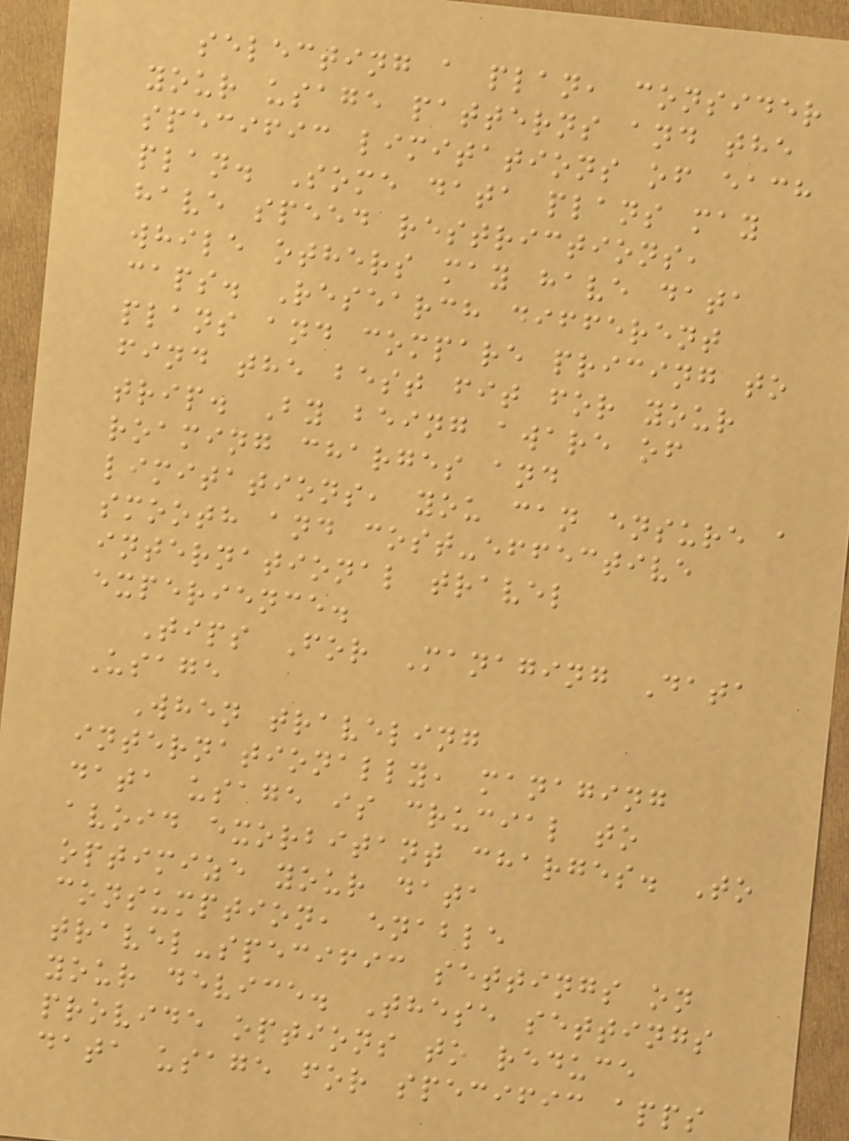selecting a plan, consider
your usage patterns and the
specific limitations of each
plan. Some data plans may
have speed restrictions,
while others may have data
caps. Research different
plans and compare pricing to
find the best fit for your
trip. By being aware of
roaming charges and
limitations, you can ensure a
smooth and cost-effective
international travel
experience.
Tips For Managing Data
Usage
When traveling
internationally, managing
data usage is crucial to
avoid exorbitant charges. To
optimize your data
consumption, enable
travel-specific settings on
your device. These settings
provide options to reduce
data usage for specific apps
